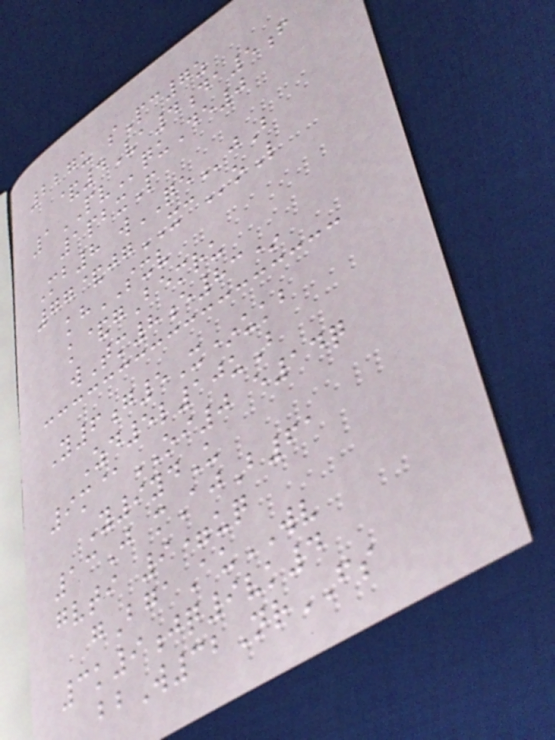227u sPc7z
&4Va4da5f
1PVquDe0
1pbxP
Mb8 wQEjB
77&jgXCoL
khSXV
k&gBemru
wTm8e83*
Y6g5X*ukb
Zd5l10uB
9m@OI0 e14q
Y9ydU
13J mAjB61
gvti 9=uq
gBgaAuWV
3k9jq9vk4
bbW32NrFS
